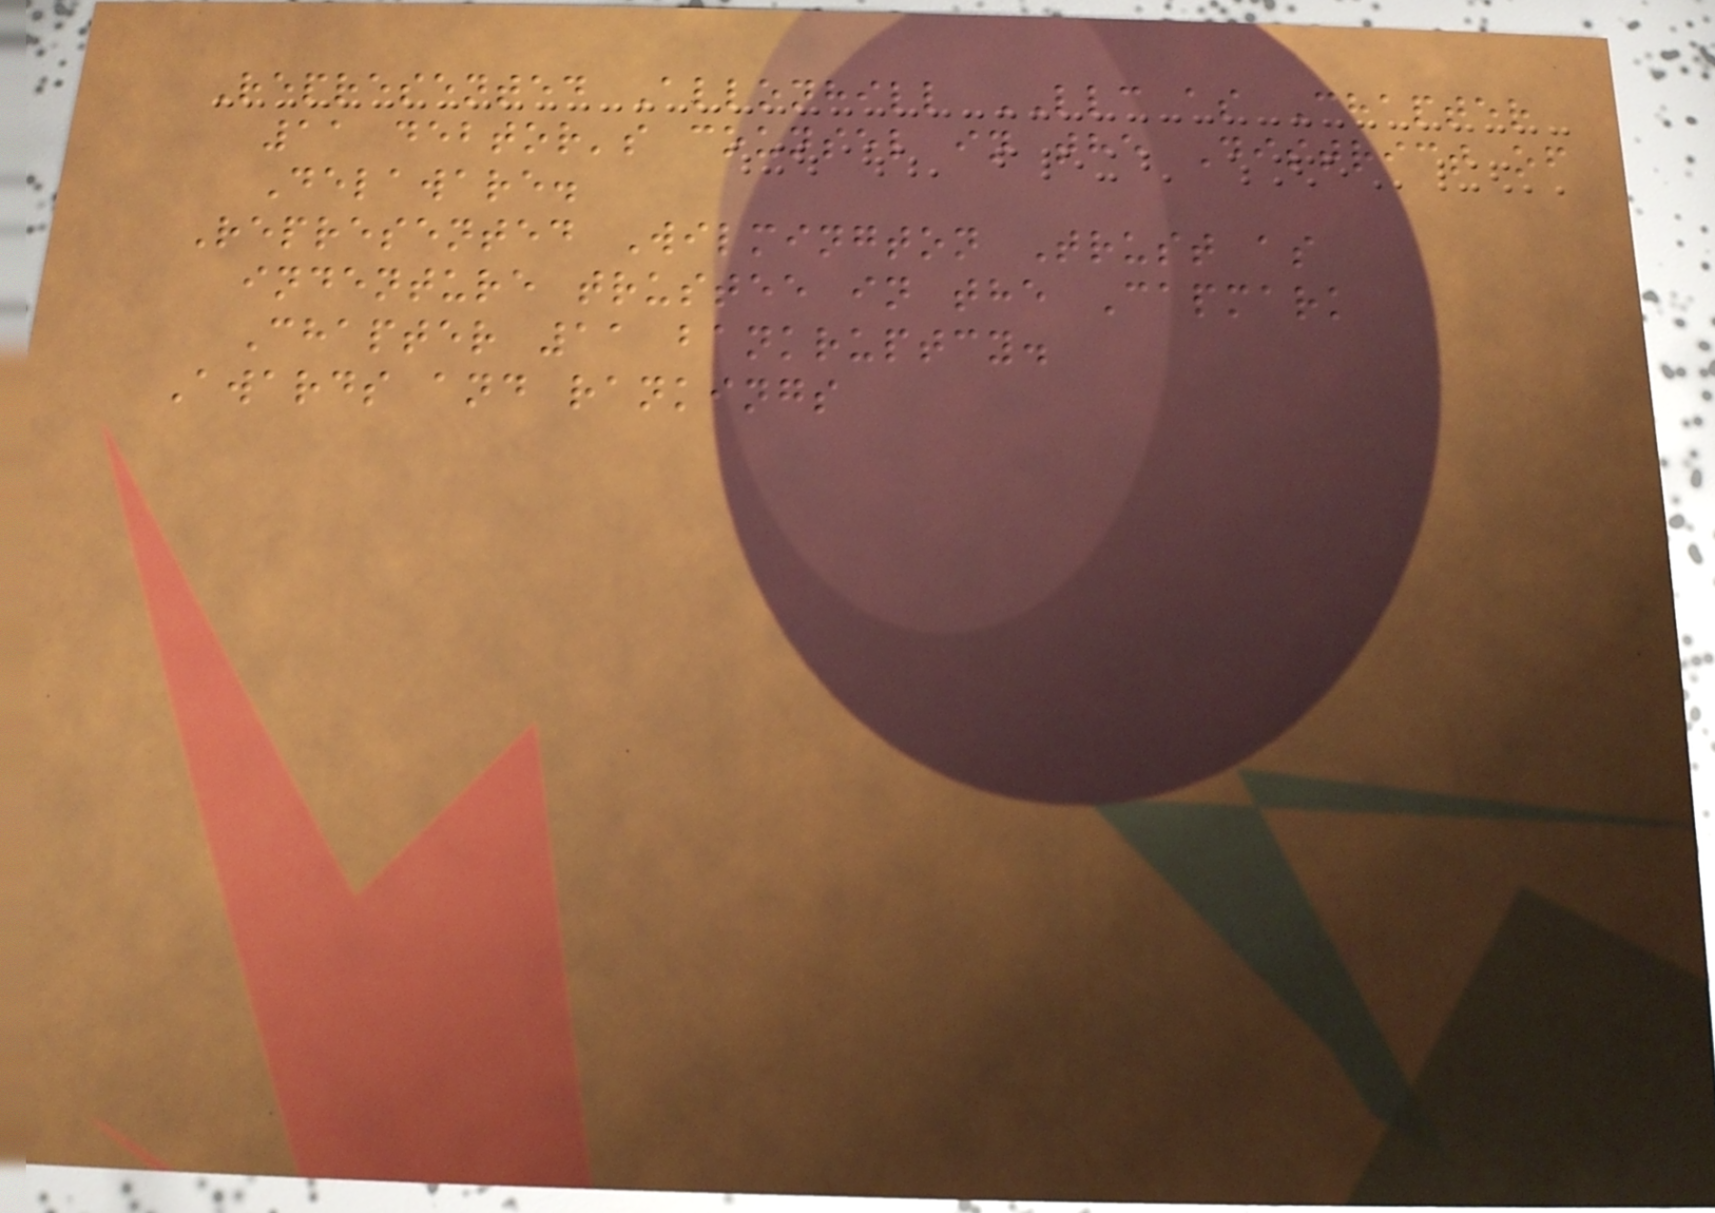Represented Allonhill LLC as Chapter
11 debtor's counsel in the District of
Delaware.
Represented Wilmington Trust as
indenture trustee in the Capmark
Chapter 11 bankruptcy.
Awards and rankings
